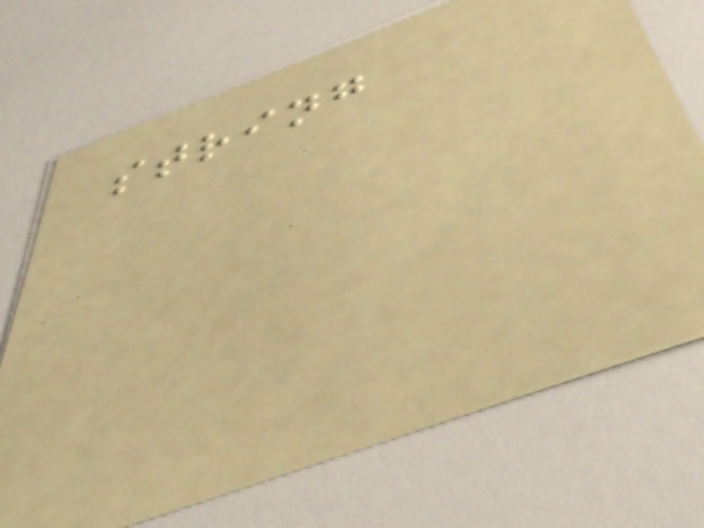string
